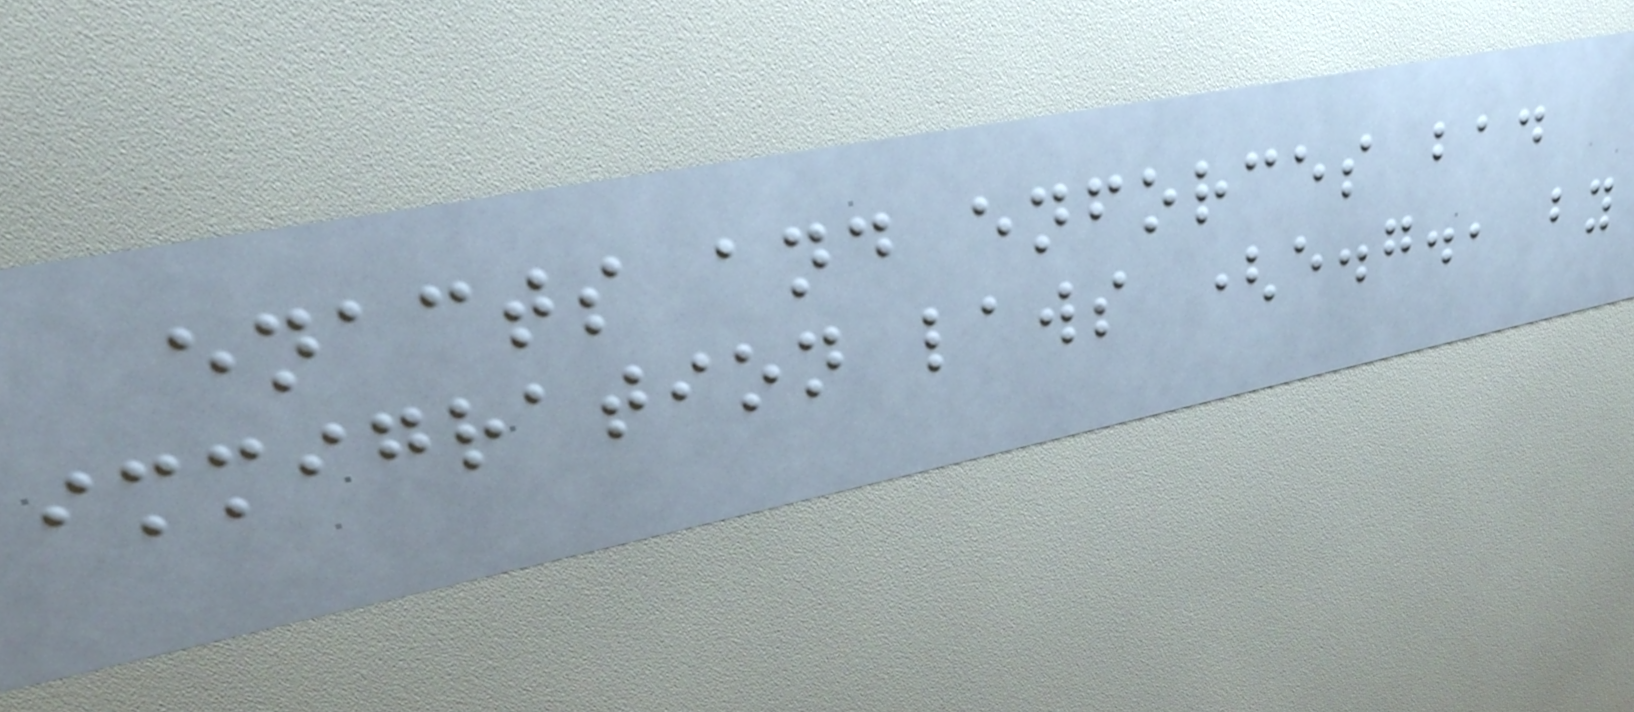enacts and enforces bad
immigration laws (e.g., by
